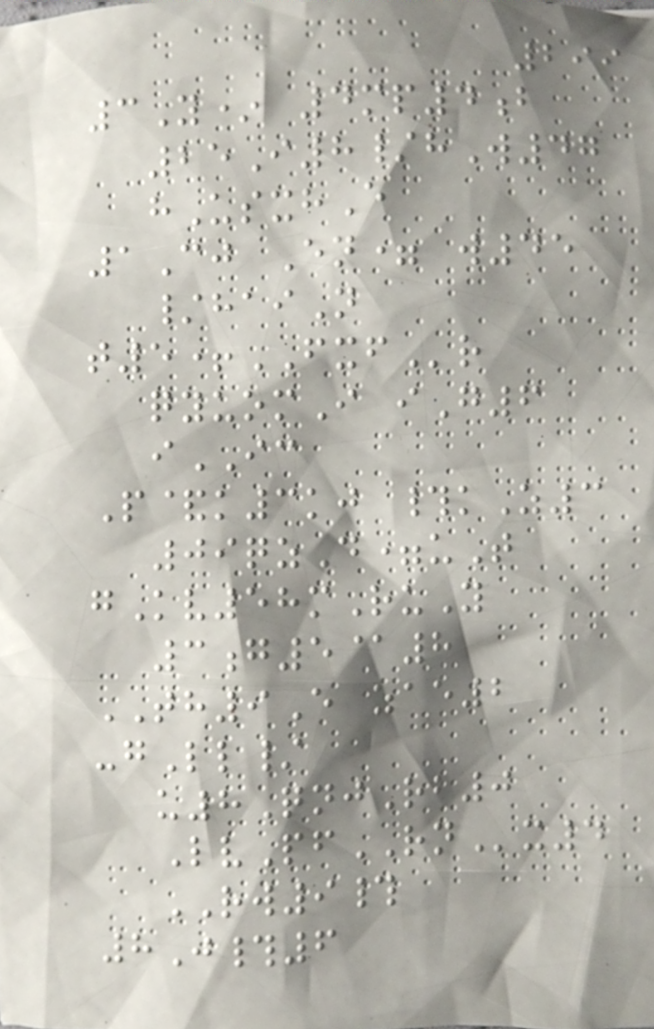299
3Y* 4mp4b
25I8/hW47
hUsxhE
1Cj En= w45
/haiN
t5+FXFr
qyuomI iG6
iIC
P&k3kj #kZ3
09qzD=uT
gKv58mRuY
3g5@8
TH9E zae2
-gLl/
u8QnjRb0
LvPfRNx4
RW9#
8J#6
